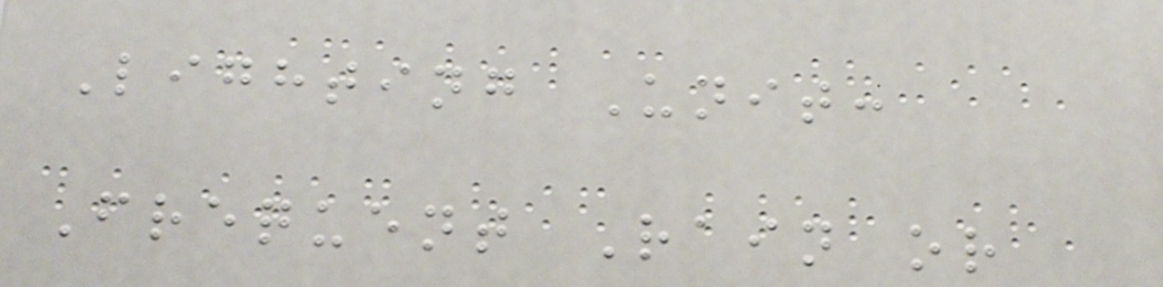Lighting Unit:
Frequent Rain or
